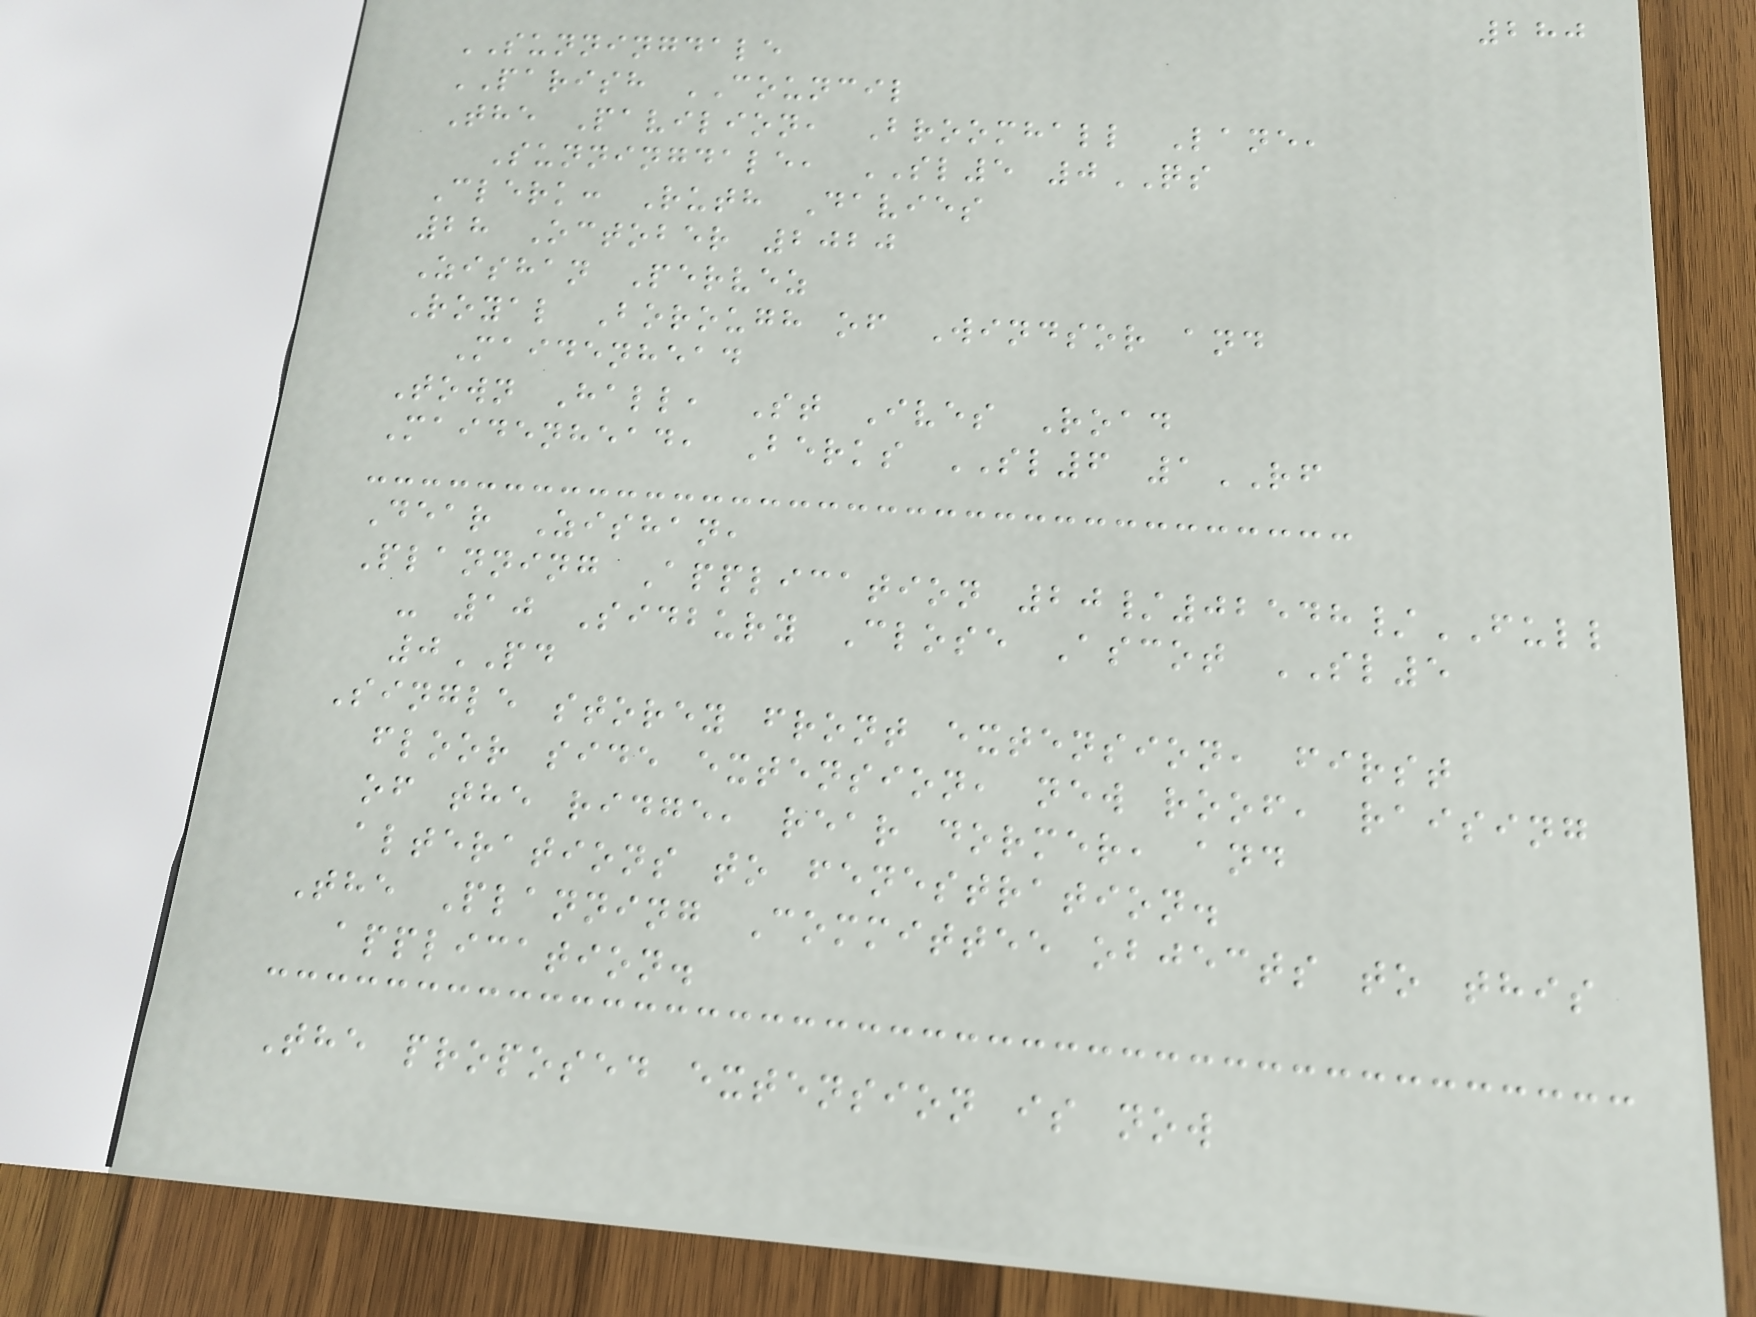280
SUNNINGDALE
PARISH COUNCIL
The Pavilion, Broomhall Lane,
Sunningdale, SL5 0QS
Clerk: Ruth Davies
28 October 2020
Zishan Pervez
Royal Borough of Windsor and
Maidenhead
Town Hall, St Ives Road
Maidenhead, Berks SL6 1RF
Dear Zishan,
Planning Application 20/02548/FULL
- 10 Sidbury Close Ascot SL5
0PD
Single storey front extension, first
floor side extension, new roof, raising
of the ridge, rear dormer, and
alterations to fenestration.
The Planning Committee objects to this
application.
The proposed extension is now
